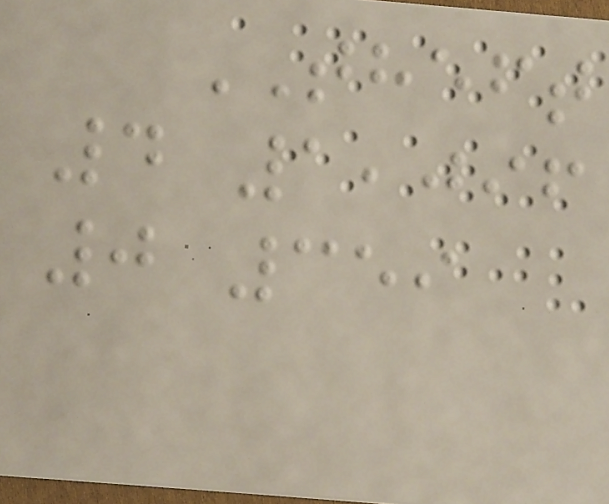THEFT
4 1,096
0 359
